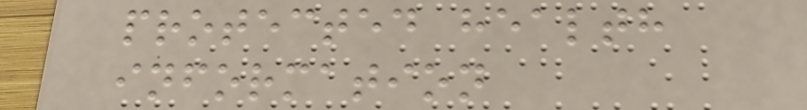protected health
information
